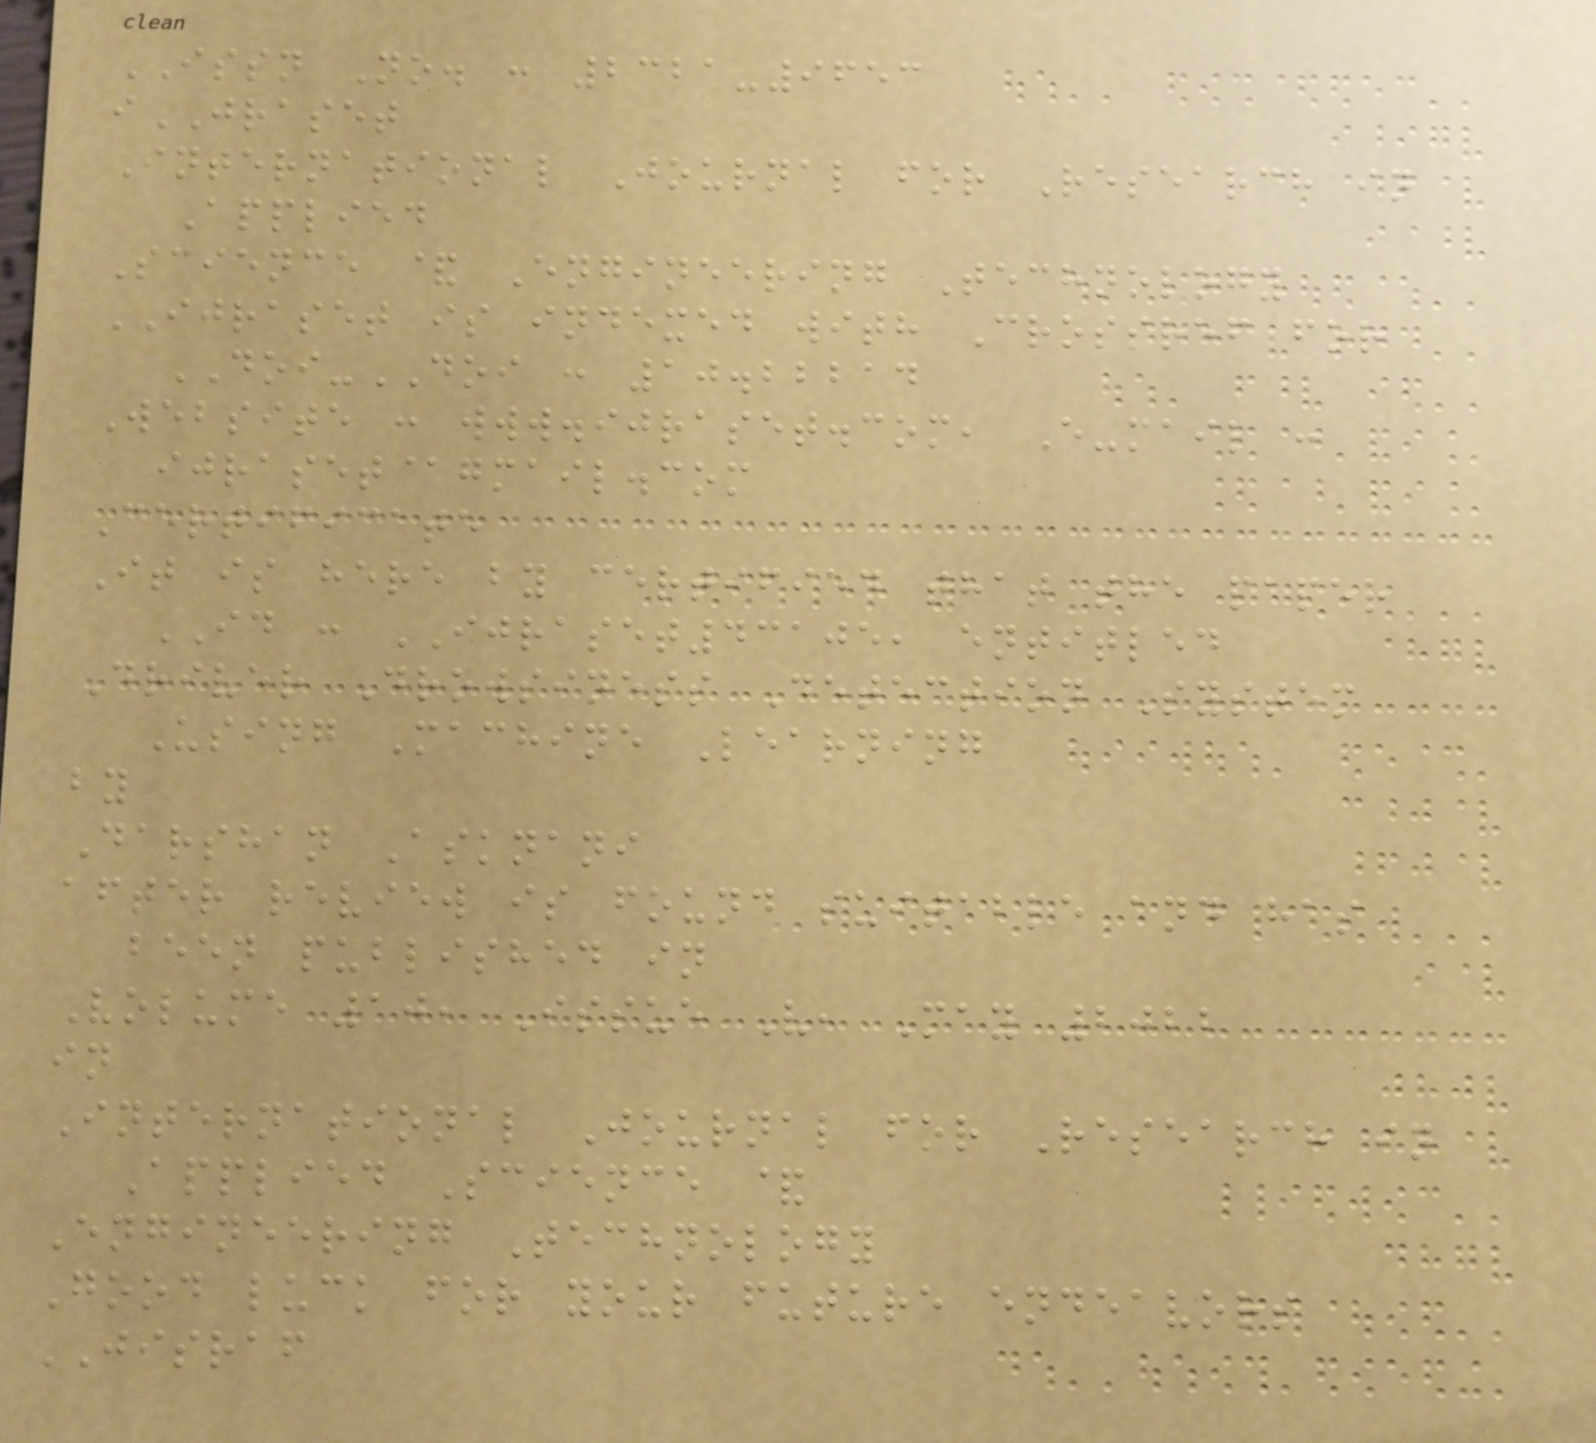ISSN No. : 2321-9653
iJRASET
International Journal for Research in
Applied
Science & Engineering Technology
IJRASET is indexed with Crossref for
DOI-DOI : 10.22214
Website : www.ijraset.com, E-mail :
ijraset@gmail.com
Certificate
It is here by certified that the paper
ID : IJRASET43105, entitled
Driver Drowsiness Detection System
Using Machine Learning
by
Darshan Asknani
after review is found suitable and has
been published in
Volume 10, Issue V, May 2022
in
International Journal for Research in
Applied Science &
Engineering Technology
Good luck for your future endeavors
JISRAF
